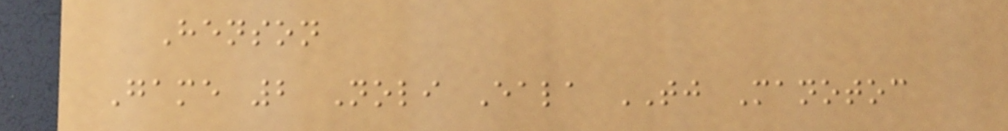Henson
Game 2 Noli Eala TJ Manotoc
